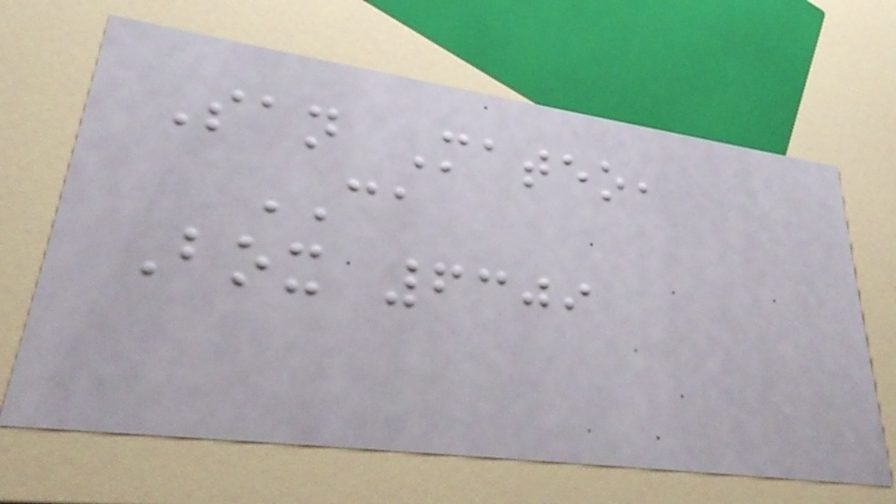San Mateo,
CA
Box 6309
